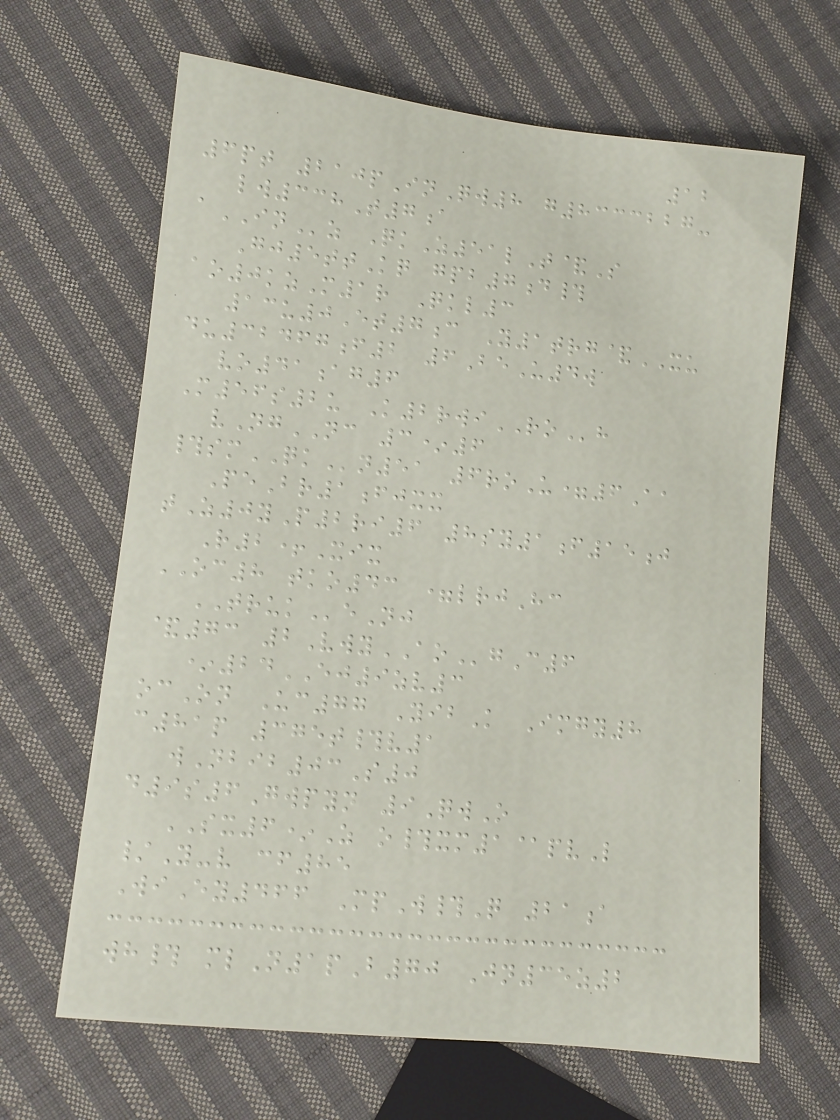12
6pt 210pInQw8 g8333227-
lw338T7a
aINz QkZ51lT&S
Gj5ttKq gpb7d#
ao0kzM1r Qkl3
13u0Et7c Y1trg&XU
du32467f2 6BeU4w
vo41ag6
M56s2u K2rwiROh
vNgNC 3*6
#smQKn51 6roU=6Aa
PeBr1fjxx
tZ0yP2ri6 8sy1f15j
R2+Xix
OC8 tko43 =lrjHc
TRUKeNj
&73 2VwyAOgC6
*24EJ9zv3
ocOn Uc77 YibK Imgy8
c81p 375t#v1
wNbib03S0
d9s6Gwpyn 9QwO
SX6*Z o#xm1@pvL
/Y-v cf85
WiEy466 MpW#Q 21a
wh# mlN1pB70 Jn35z2
